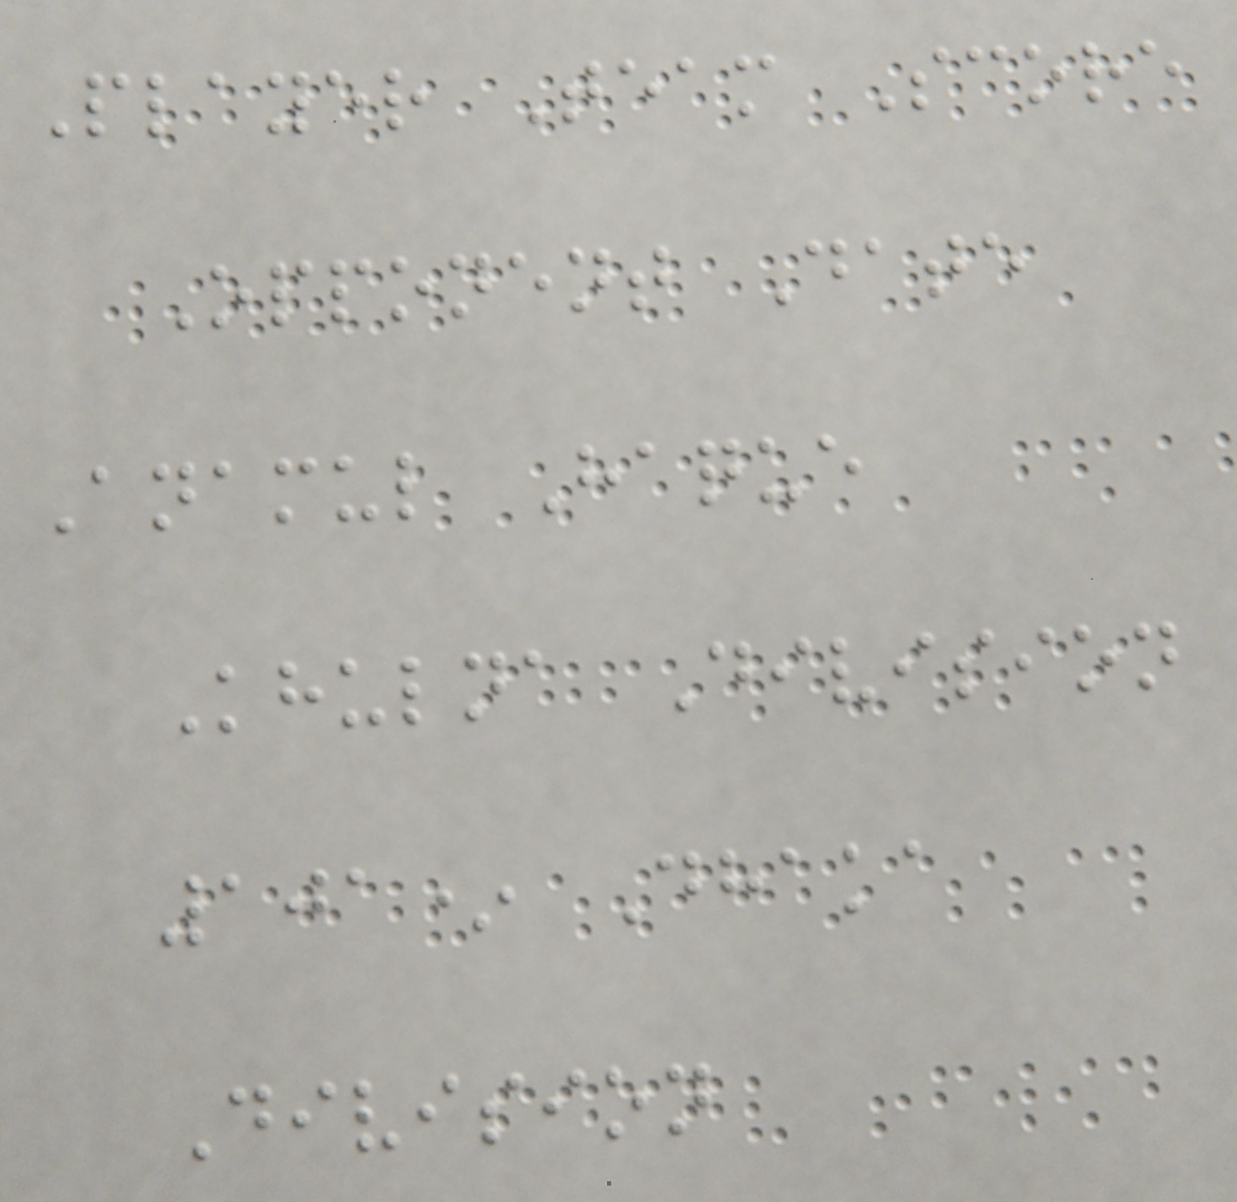Player Team Score
Opponent Date
Anamul Haque
Khulna Division
101* Dhaka
Division
